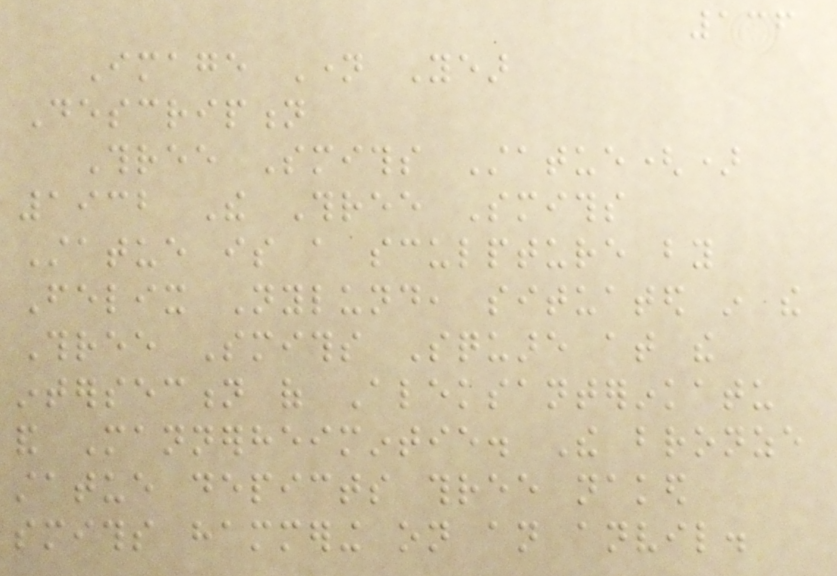136
Image Name Year
Description
Three Smiths Statue()
1932 The Three Smiths
Statue is a sculpture by
Felix Nylund, situated in the
Three Smiths Square at the
intersection of Aleksanterinkatu
and Mannerheimintie. The bronze
statue depicts three naked
smiths hammering on an anvil.
